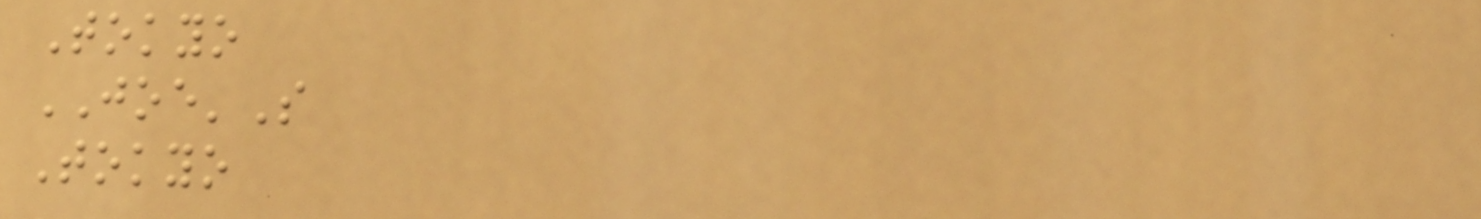Tokyo
JOE'S
Tokyo
